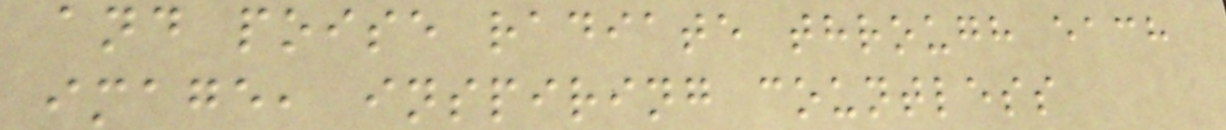and poise radiate through each
image, inspiring countless
